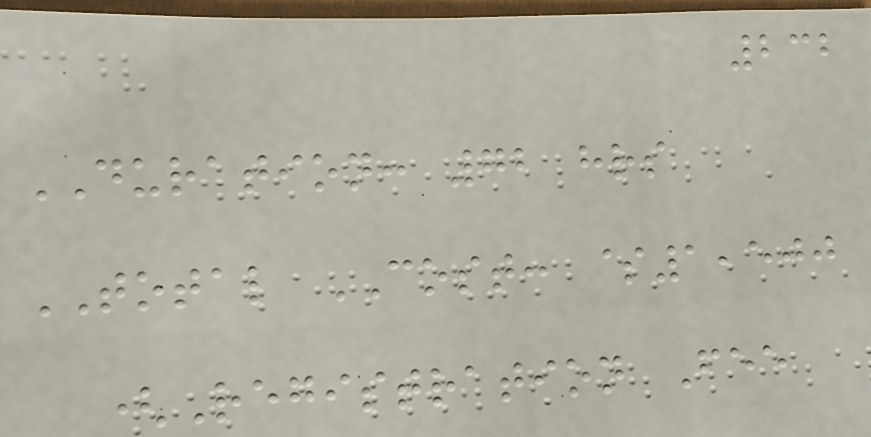232
DURATION: 72 hrs
TOTAL COST: $1,500
(Registration Fee
